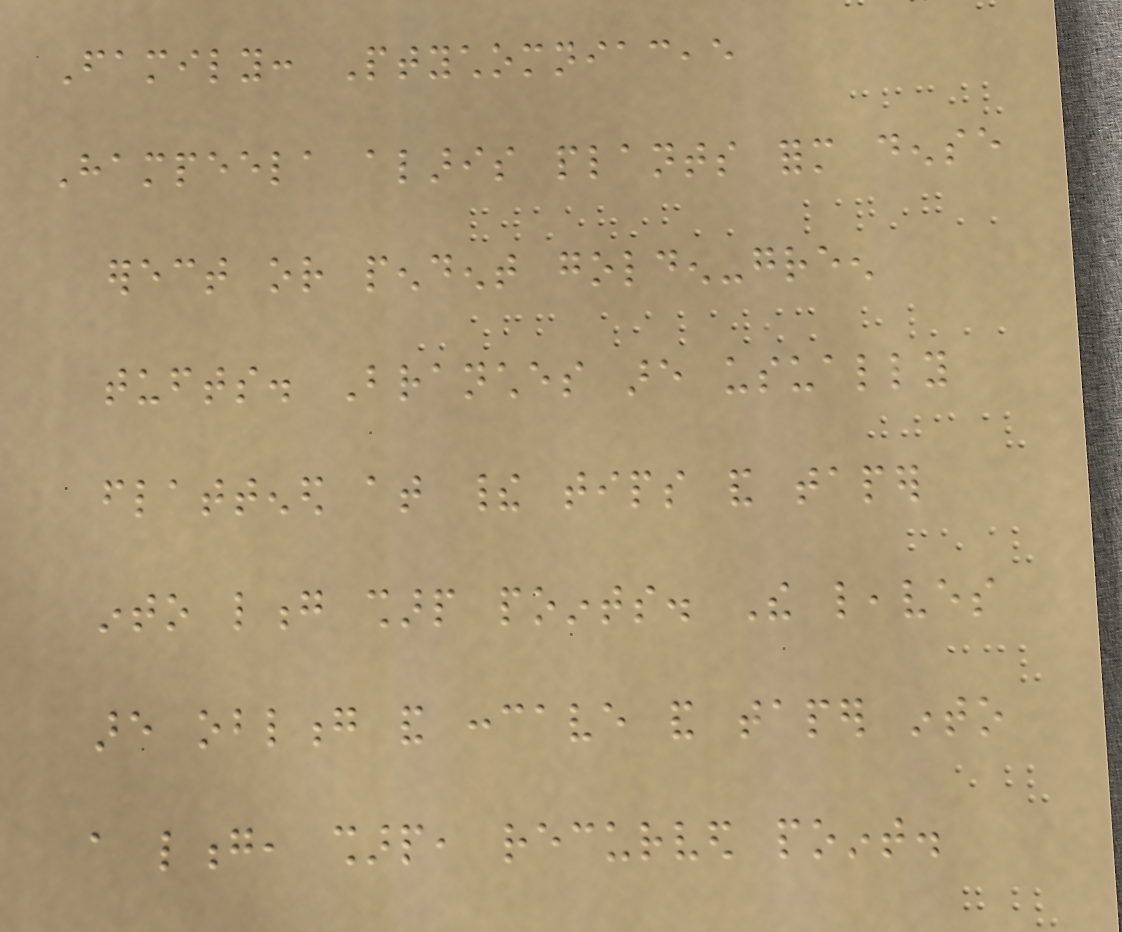Family: Ptychomniaceae
Hampeela alaris plants form dense
erect or pendent golden-green
tufts. Branches are usually
flattened at their tips and taper
into long sharp points. The leaves
are oblong and concave and taper into
a long, sharp, recurved point.
